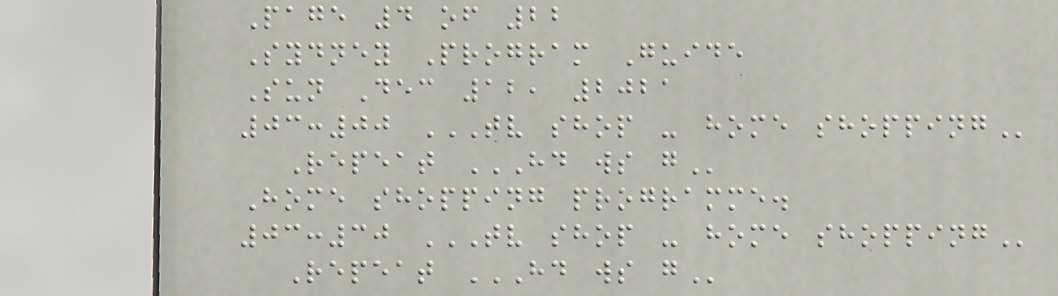Page 4 of 22
Sydney Program Guide
Sun Dec 12, 2021
03:00 TV SHOP - HOME SHOPPING
Repeat HD WS G
Home shopping programme.
03:30 TV SHOP - HOME SHOPPING
Repeat HD WS G
